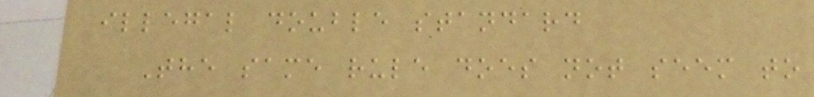illegal double standard
The same rule does not seem to
